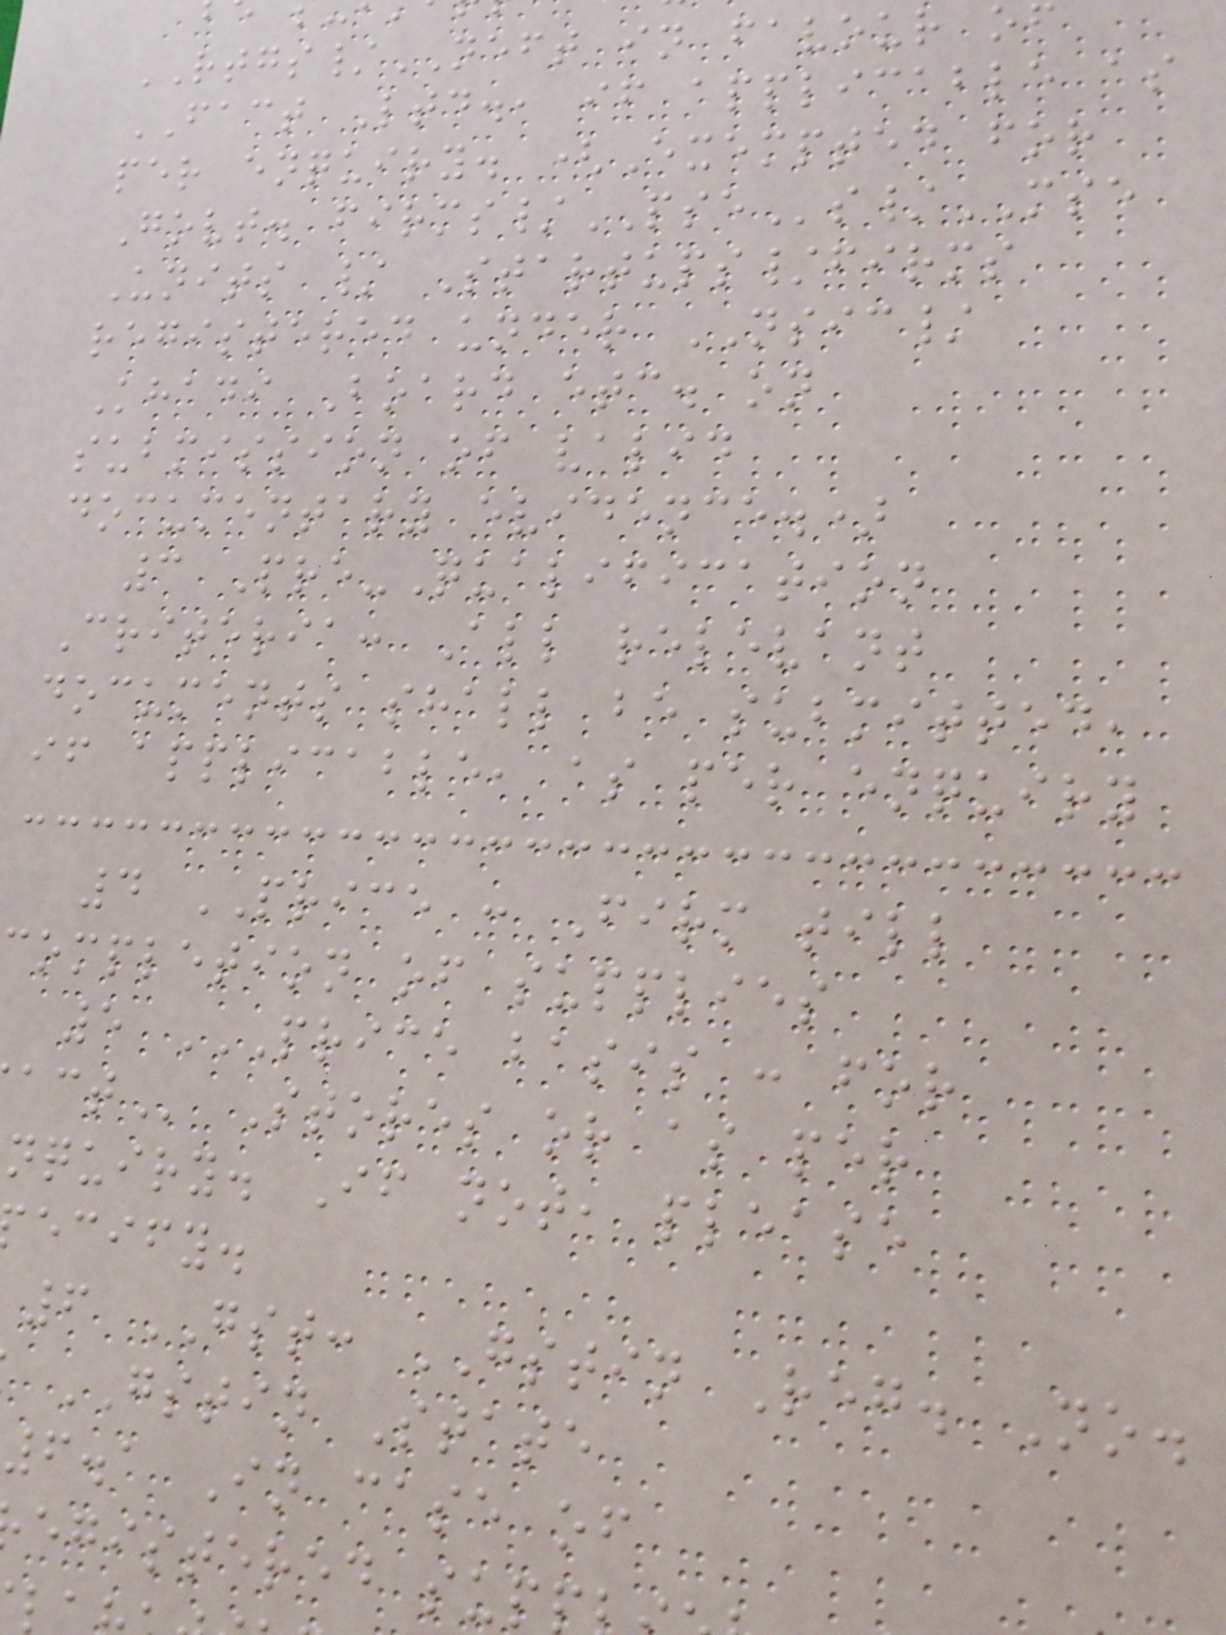RTGS/NEFT in favour of
FACT Ltd., if applicable as
per enquiry. (Exempted for
Govt. firms/PSEs/MSE
Units / Startups/firms
registered under NSIC/
Khadi Board etc. on
submission of valid
documentary evidence.)
3 Pre-Qualification
Criteria: All relevant
documents shall be submitted,
if applicable, as per enquiry
4 PRICE : Firm till
completion of supplies
5 PRICE BASIS : FOR
Stores or as per
nquiry. If not, please
ecify.
6 GST: GSTIN Reg. No.
GSTIN State
6.1 In case of
egistered sup
